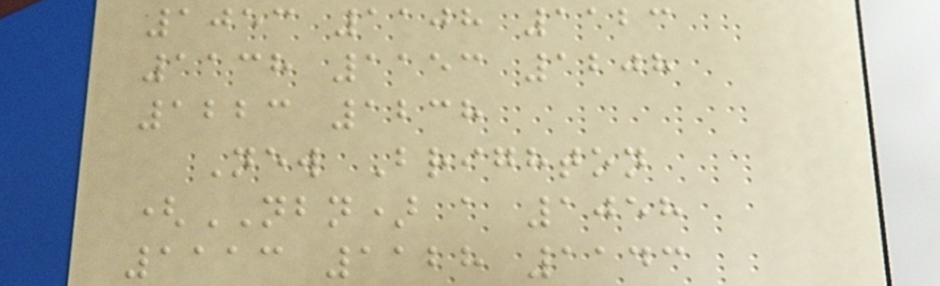1053 1108 1123
1138 1153 1208
1223 1238
New Brighton
(NBN) a 1058
1113 1128 1143
